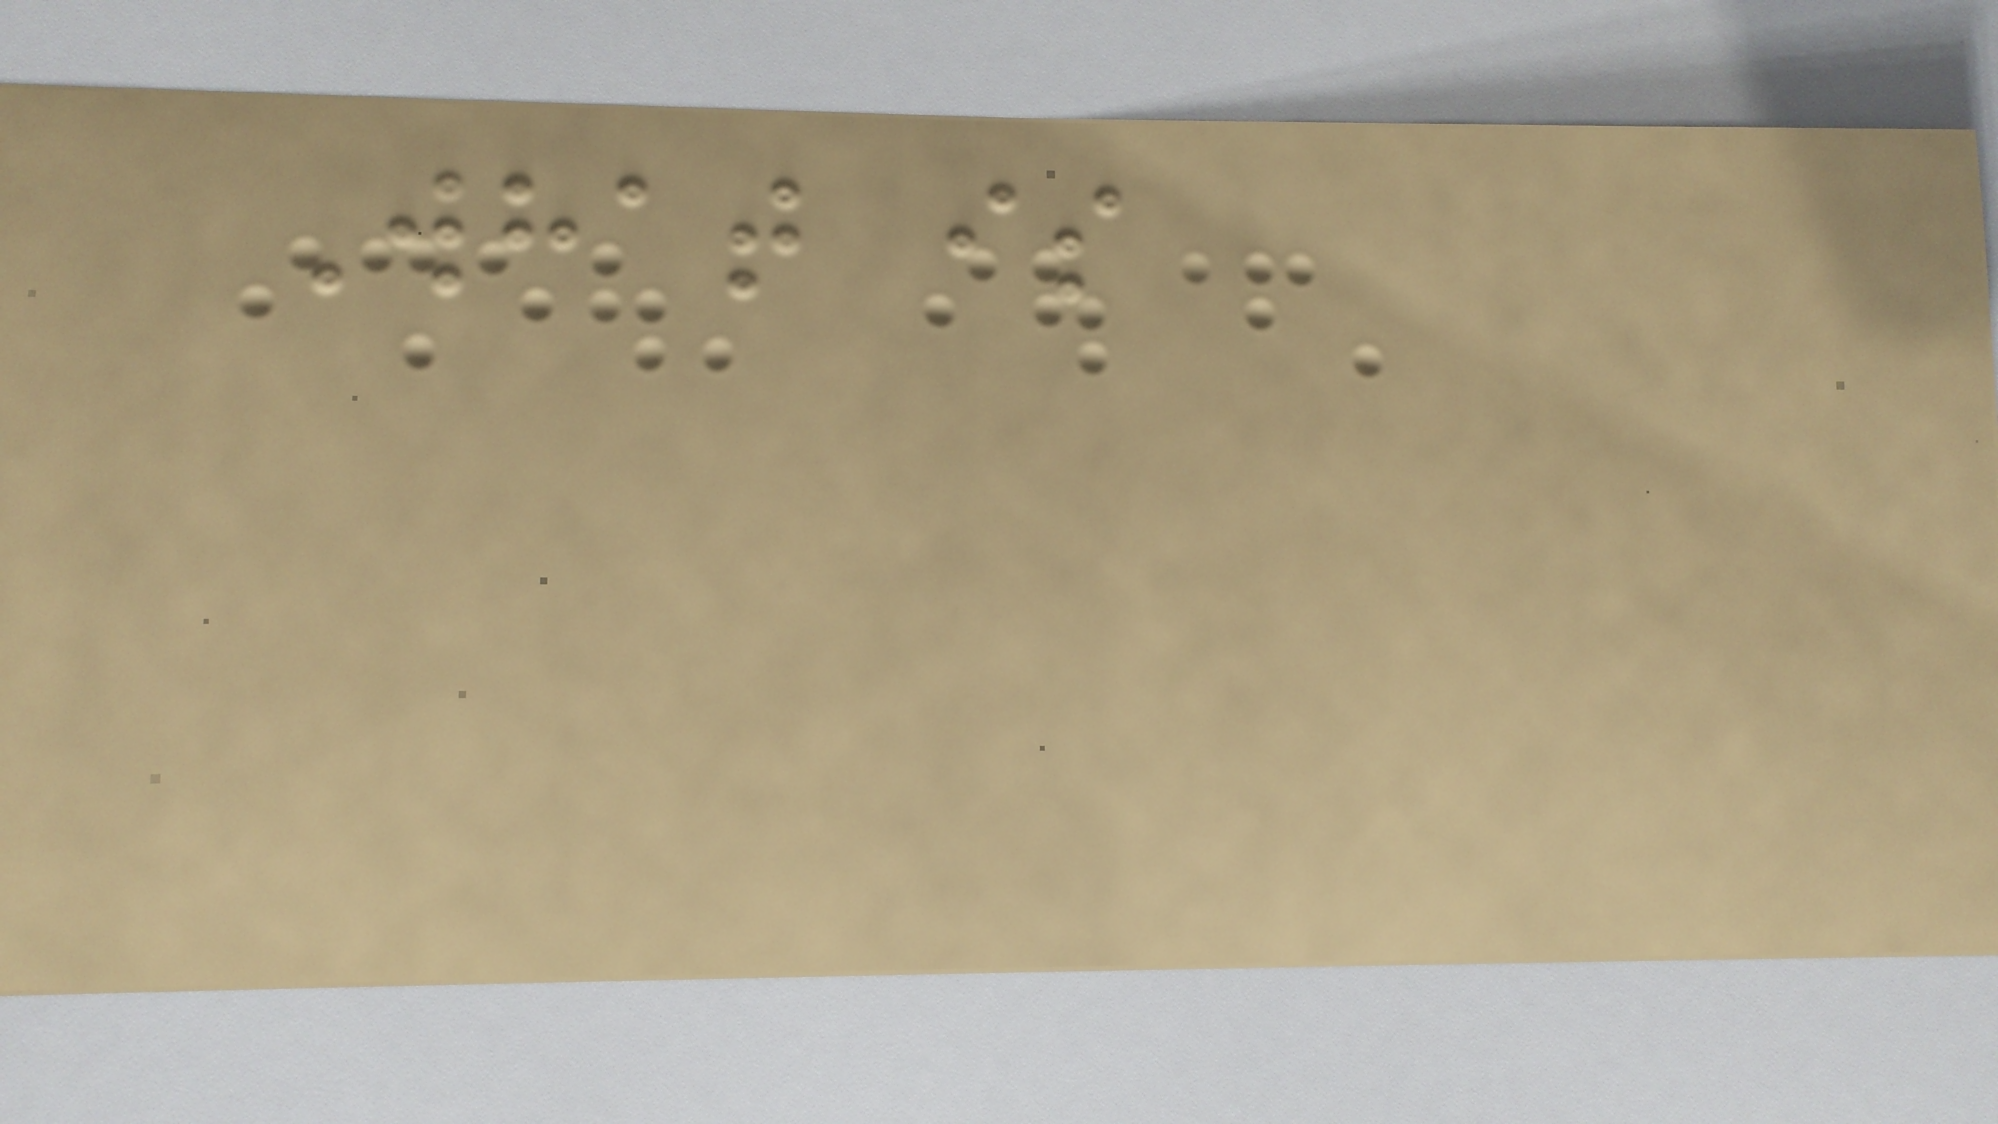What is
